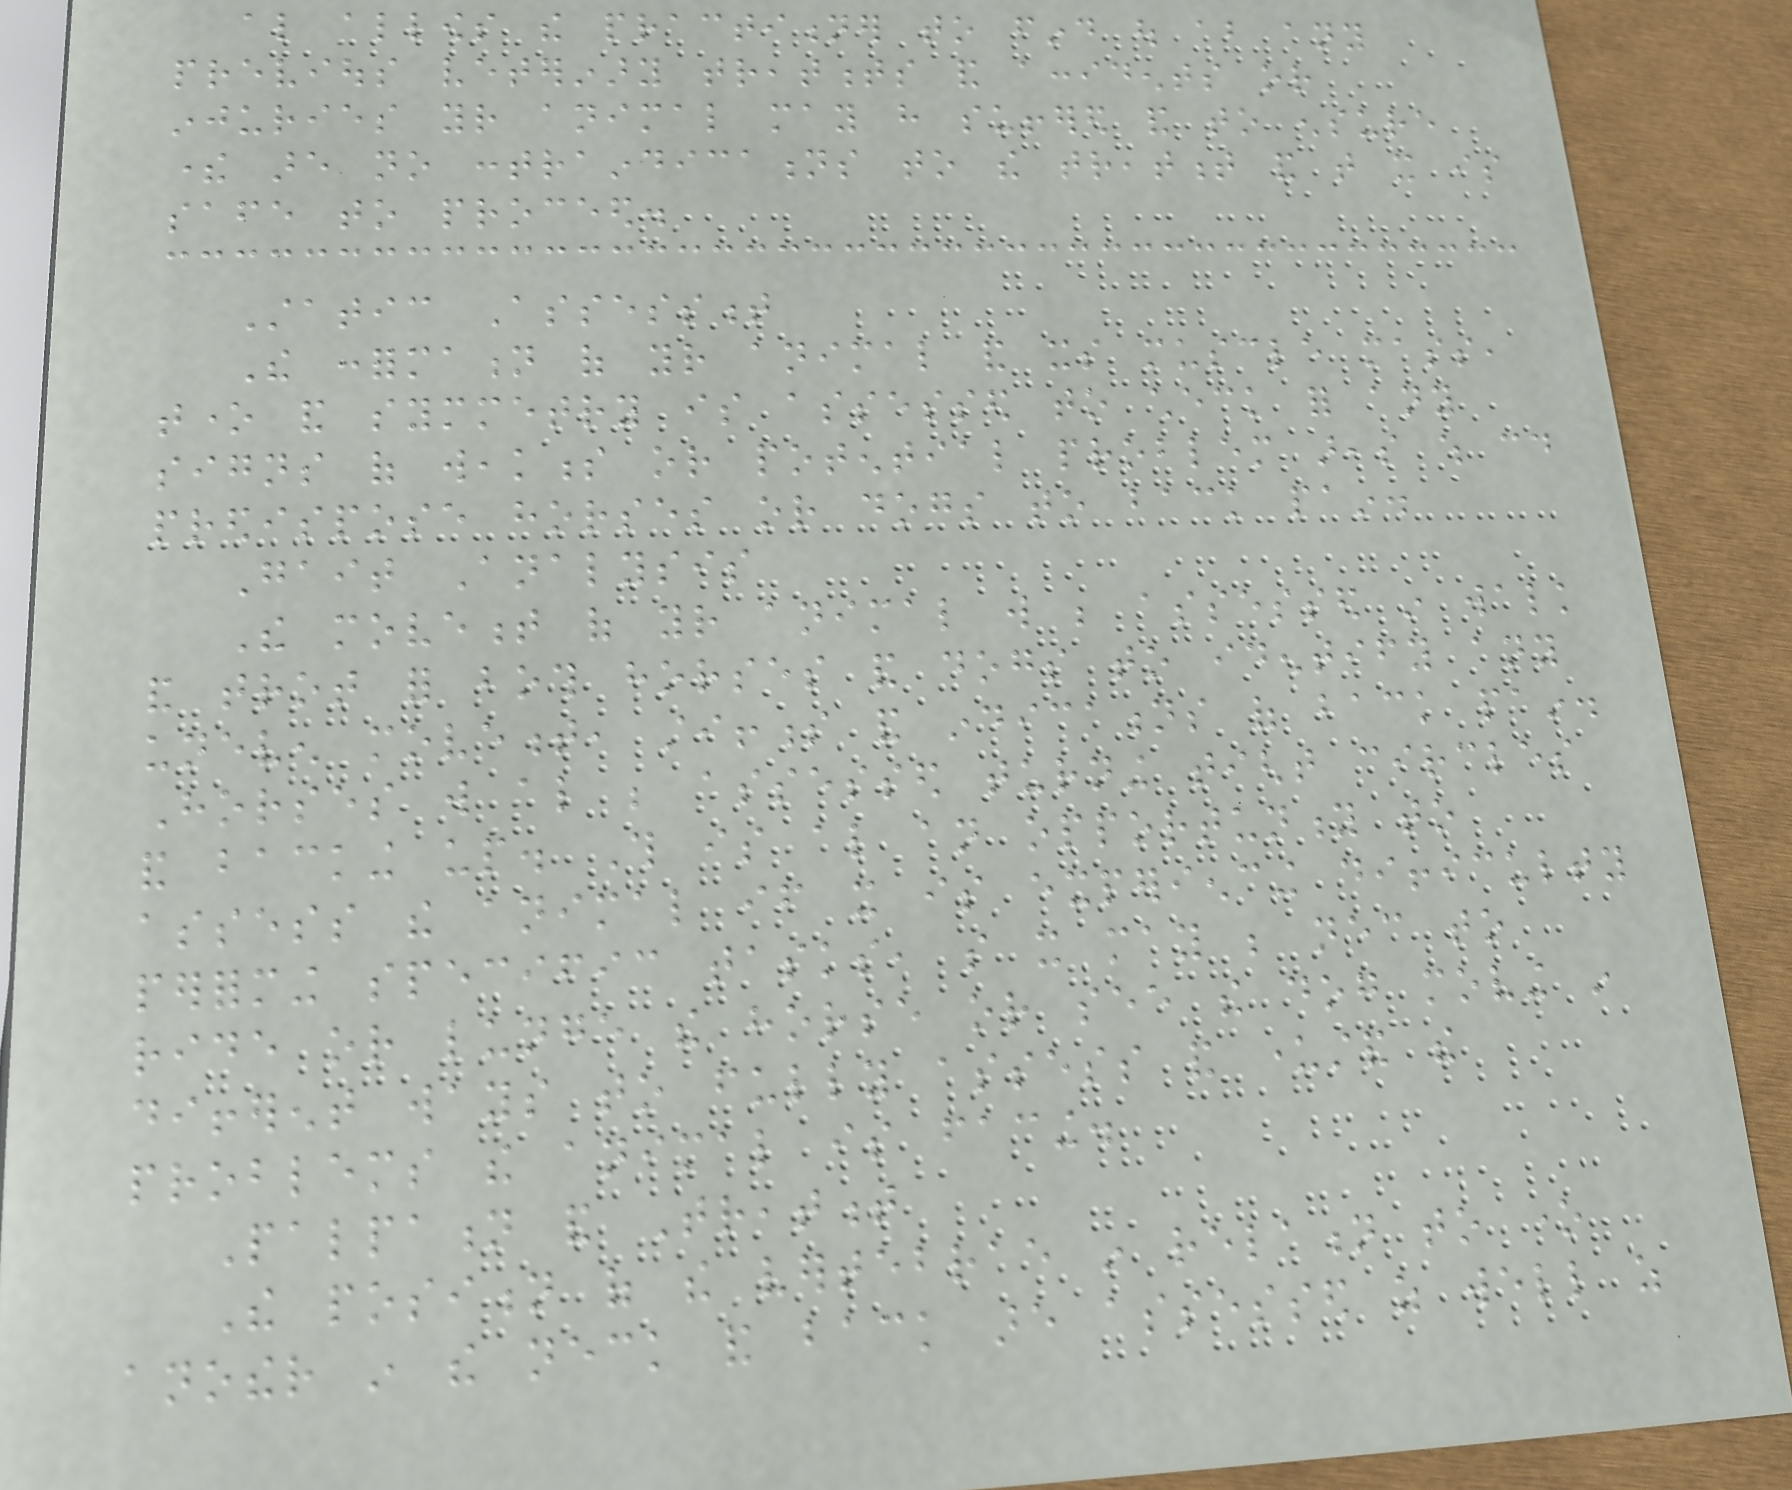also allows the practitioner to find out about any
previous veterinary treatments and accidents or
injuries your animal may have suffered and to ensure
there are no contraindications to the treatment and that it is
safe to proceed.
Static Assessment
The conformation of your animal and its muscle mass,
tone and symmetry is assessed to check for any
signs of weakness or potential problem areas which could
predispose horses or dogs to back pain.
Gait Analysis
The movement of your animal will be assessed in walk
and trot for both horses and dogs to identify any
uneven movement, stiffness and indications of back pain.
Horses will also be assessed turning tight circles
and backing up. This is also an opportunity to
assess the animal if it is experiencing difficulty
performing specific tasks, so it may be necessary to
ride or lunge the horse or see the dog moving in
different ways to fully assess and understand the
problems the animal is facing.
Palpation and Treatment
The position of the vertebrae in relation to one
another in the neck and back are assessed as well as
